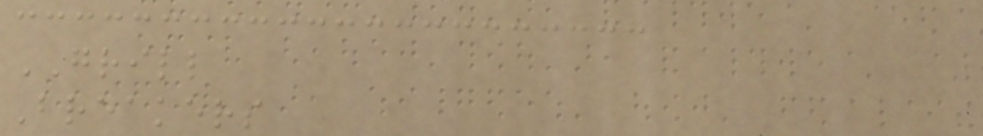GRILL
Breakers
